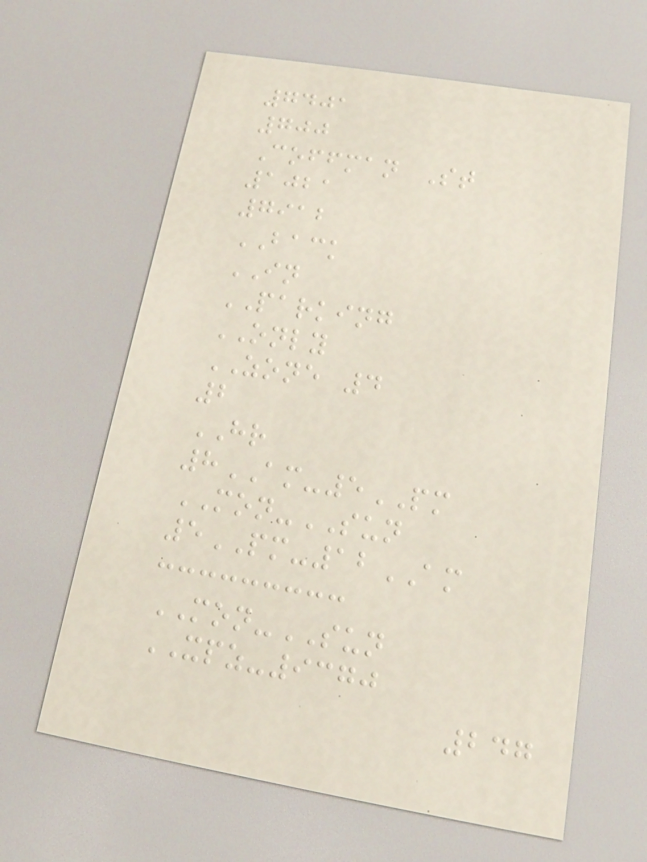7401
700
Coffman St
1021
7912
BACK
IN
PARKING
ONLY
ZONE 4
2
HR
8AM-5PM
MON-SUN
5PM-12AM
MON-SUN
XPZ-9370
247
